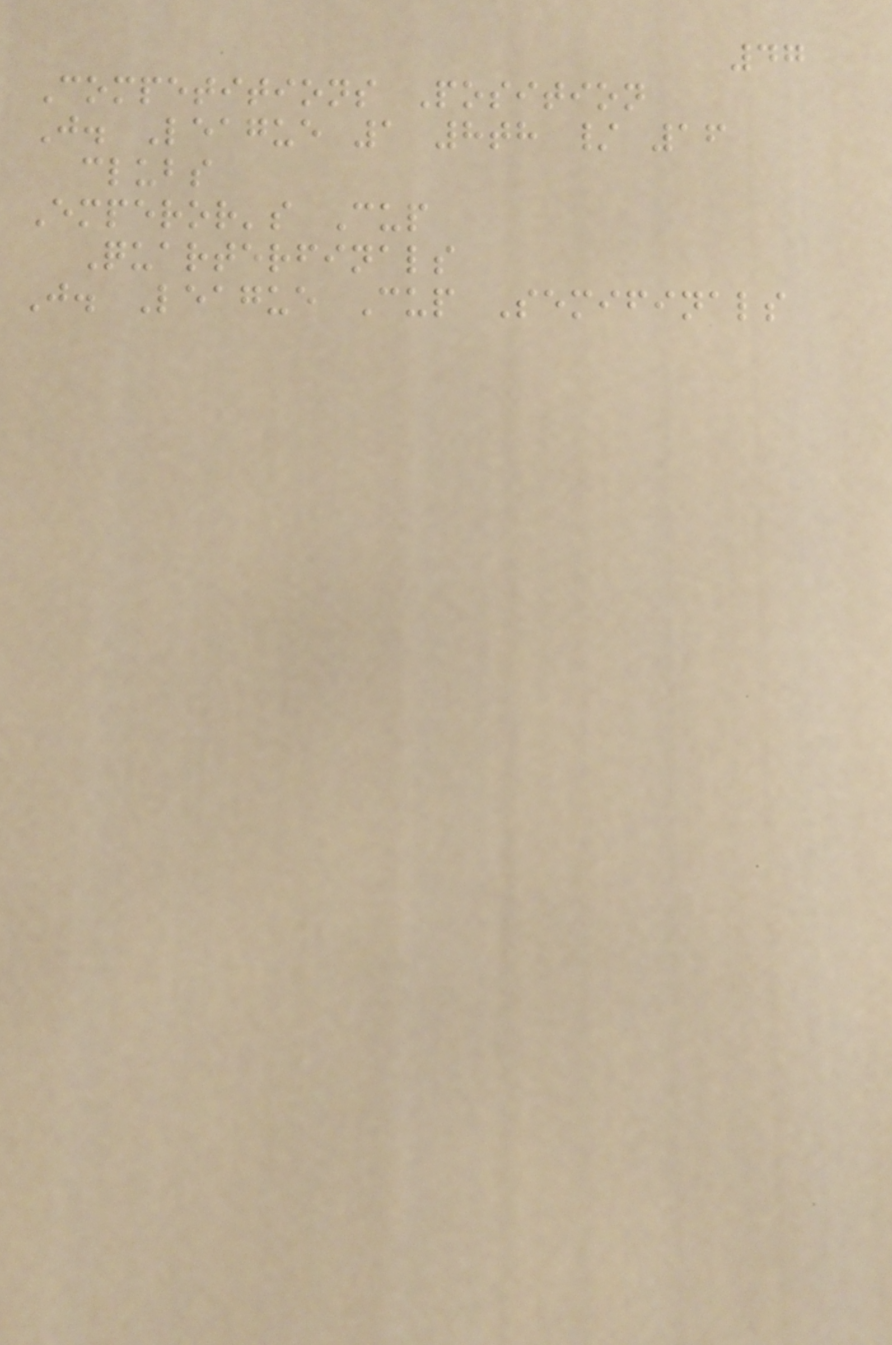47
Competitions Position
J. League 1 8th / 16
clubs
Emperor's Cup
Quarterfinals
J. League Cup Semifinals
